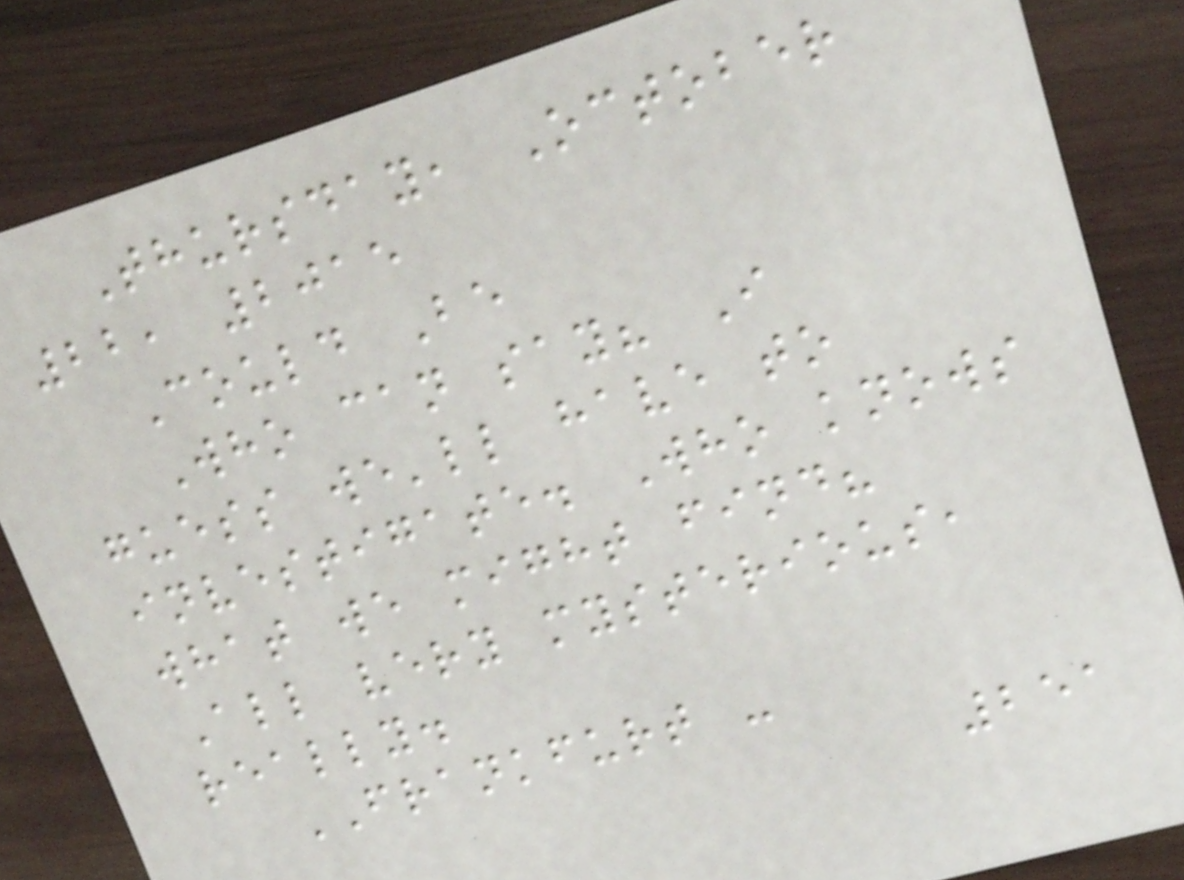Thursday, October
22, 2015
Could Be
Who can say? I
guess we'll have to
investigate. Who knows
what we might find?
All very mysterious,
really.
FRANKFURT -
251
